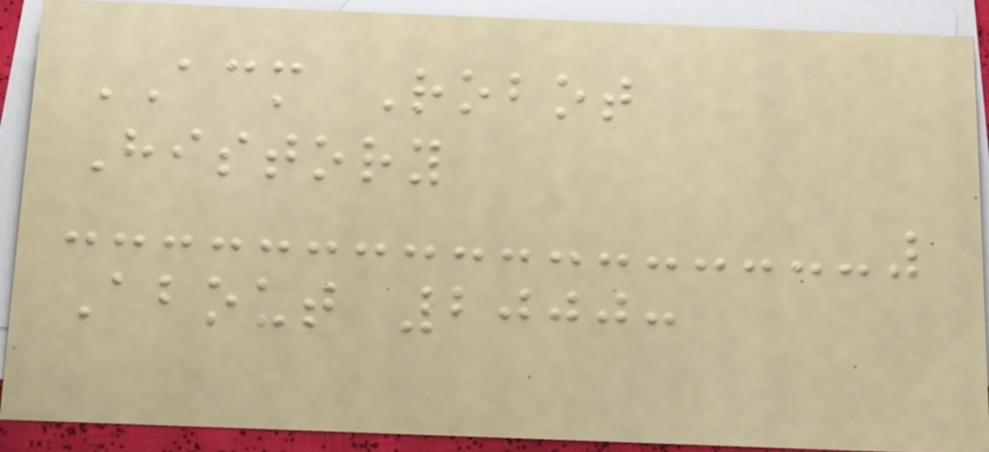ACM Robot
History
About 2000:
